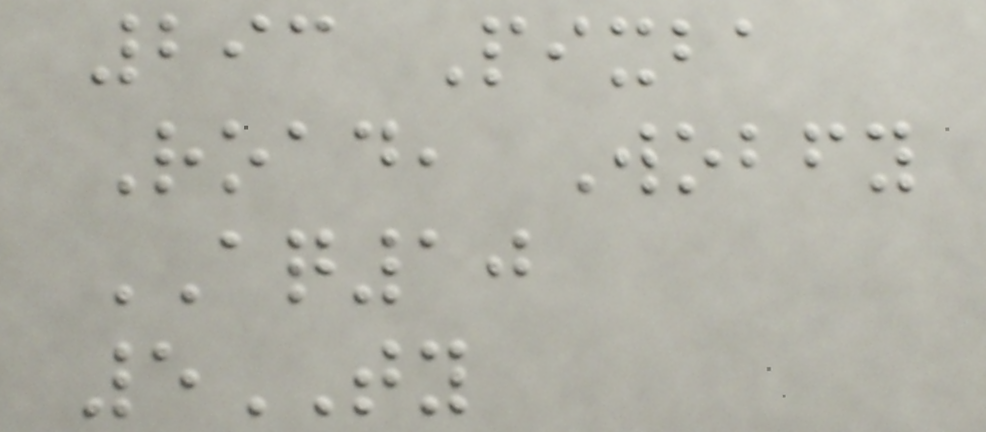293 Pixba
Road, Wobfy
AQ10
5TY
